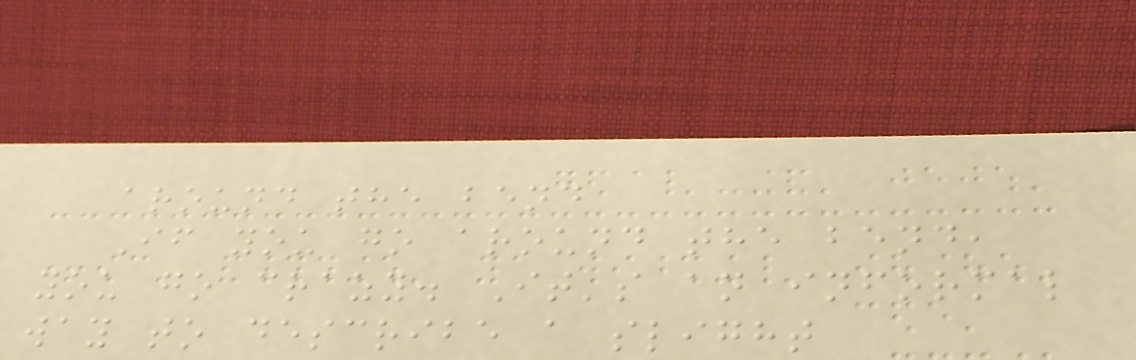around the bend
If you go around the bend,
you go crazy. It's an informal
way to describe a slight
